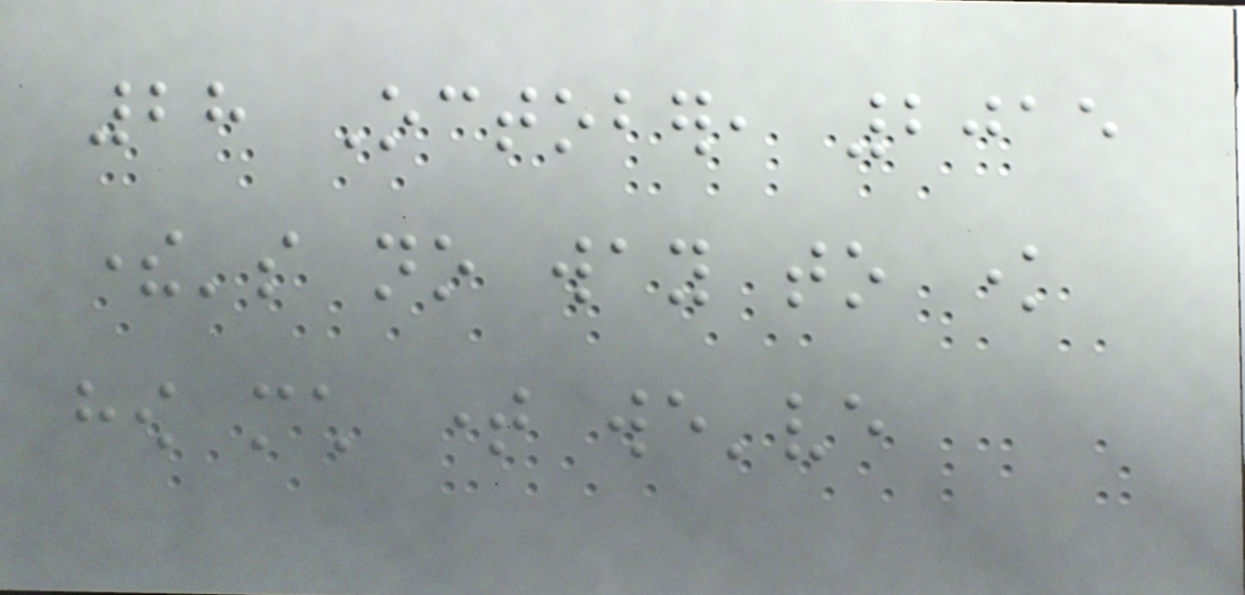28 October, 2015
there's no way to know
how much time we've
